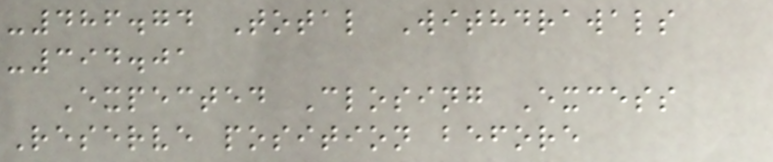-486.74 Total Withdrawals
-394.01
Expected Closing Excess
Reserve position before
